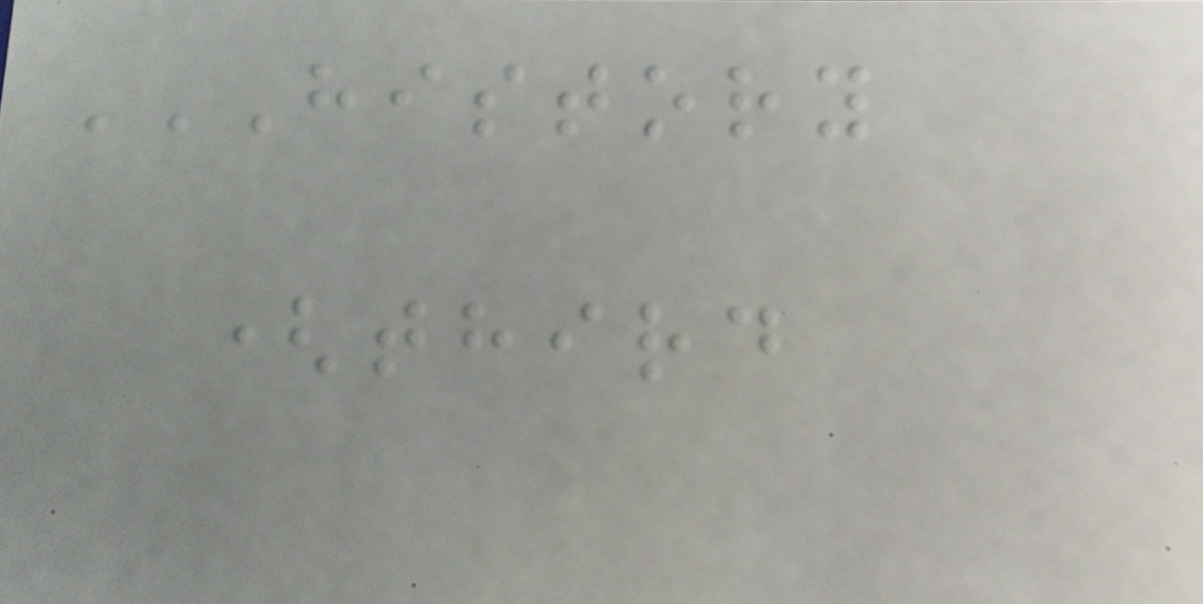HISTORY
(THIRD
